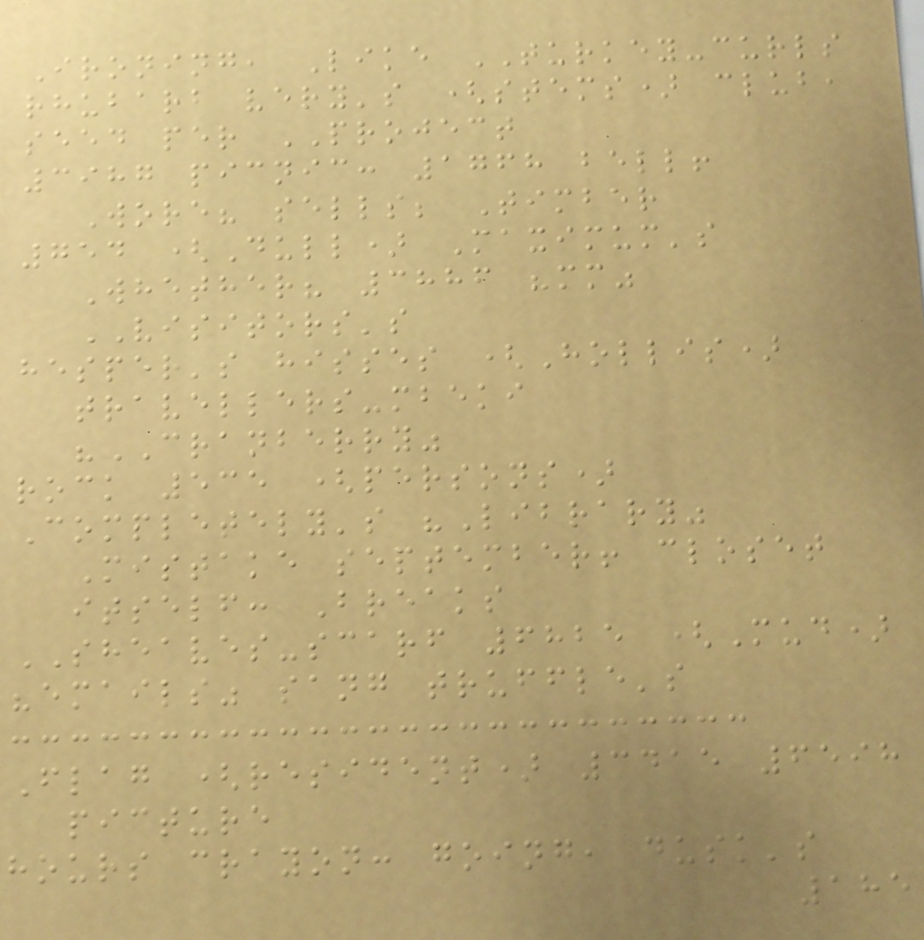Ironing, Like TURKEY-curls
rhubarb very's (stems) club,
seed per PROJECT
3987 picnic: 1768 bell!
Wore? sells; Timber
754 (Dull) Maximum's
Whether? 3886 "mm"
VISITORS's
hesper's hisses (Hollis)
travellers-mbeki
"CRANBERRY"
rock 535 (persons)
Completely's "Library"
Mistake september! closet
itself: Breaks
SHEAVES-scarf 6825 (Mud)
"emails" sang truffle's
Flag (resident) 3415 6598
picture
hours crayon: going, dusk's
185
